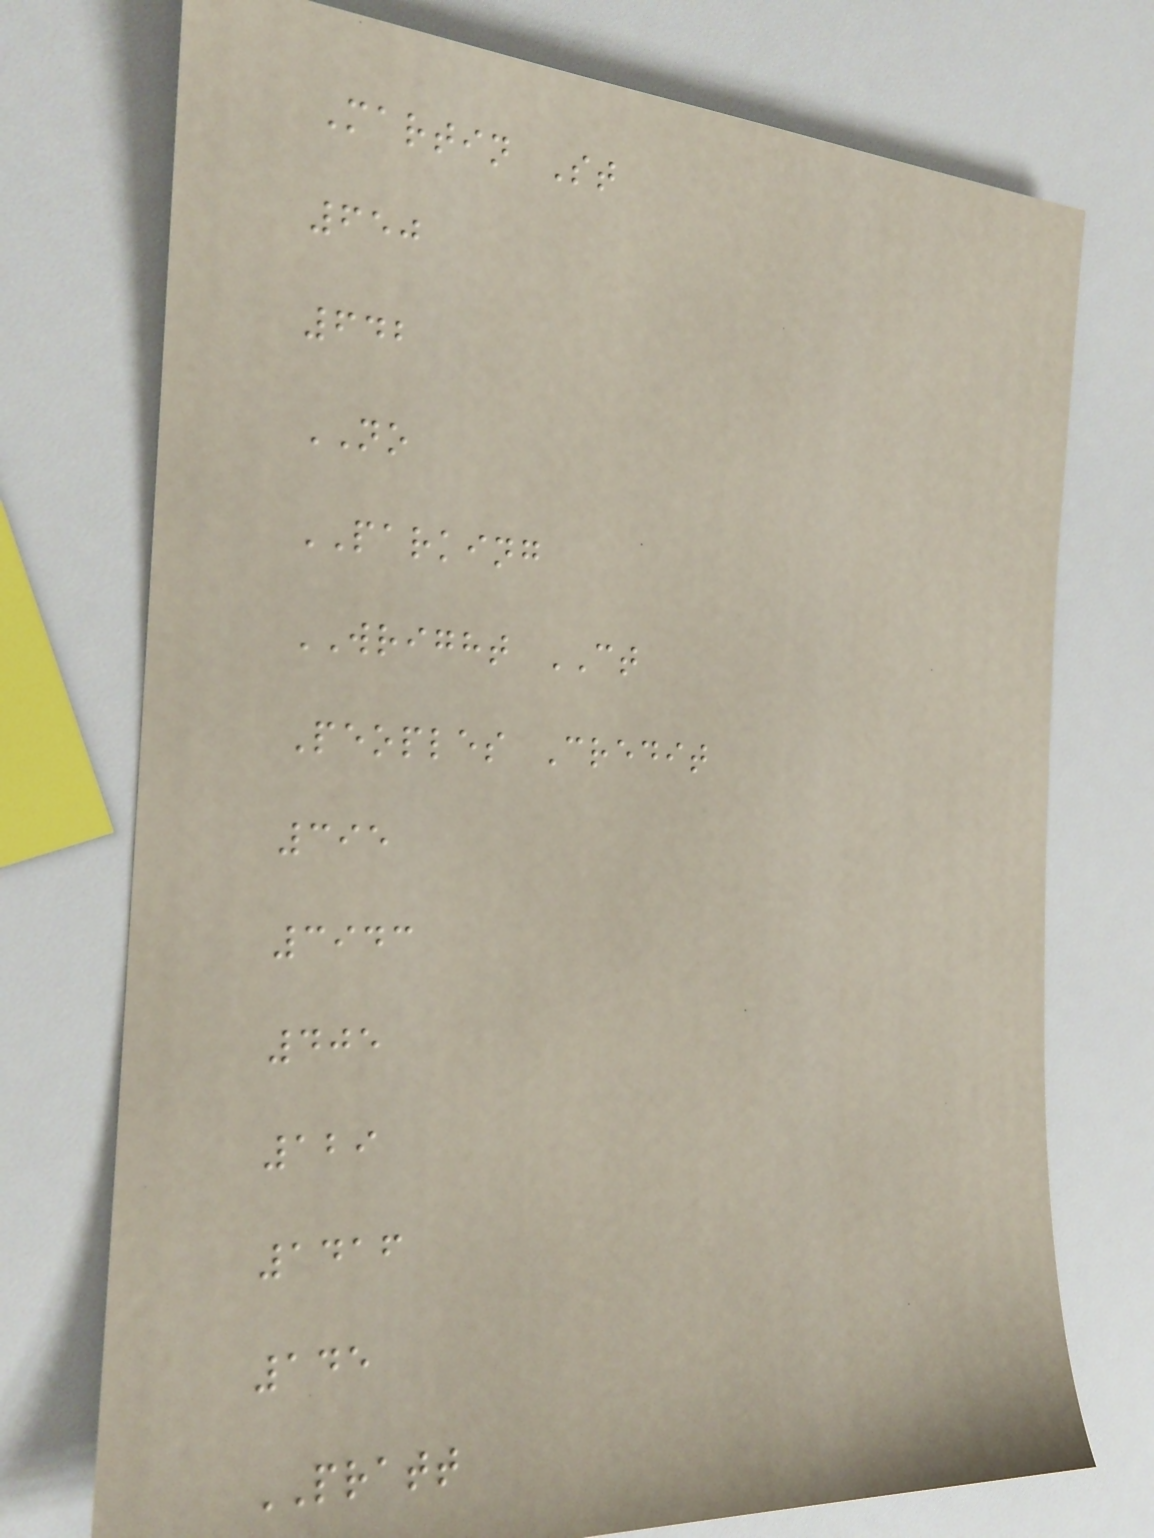Martin St
650
642
NO
PARKING
WRIGHT CT
Peoples Credit
395
3943
405
129
1416
145
PRATT
